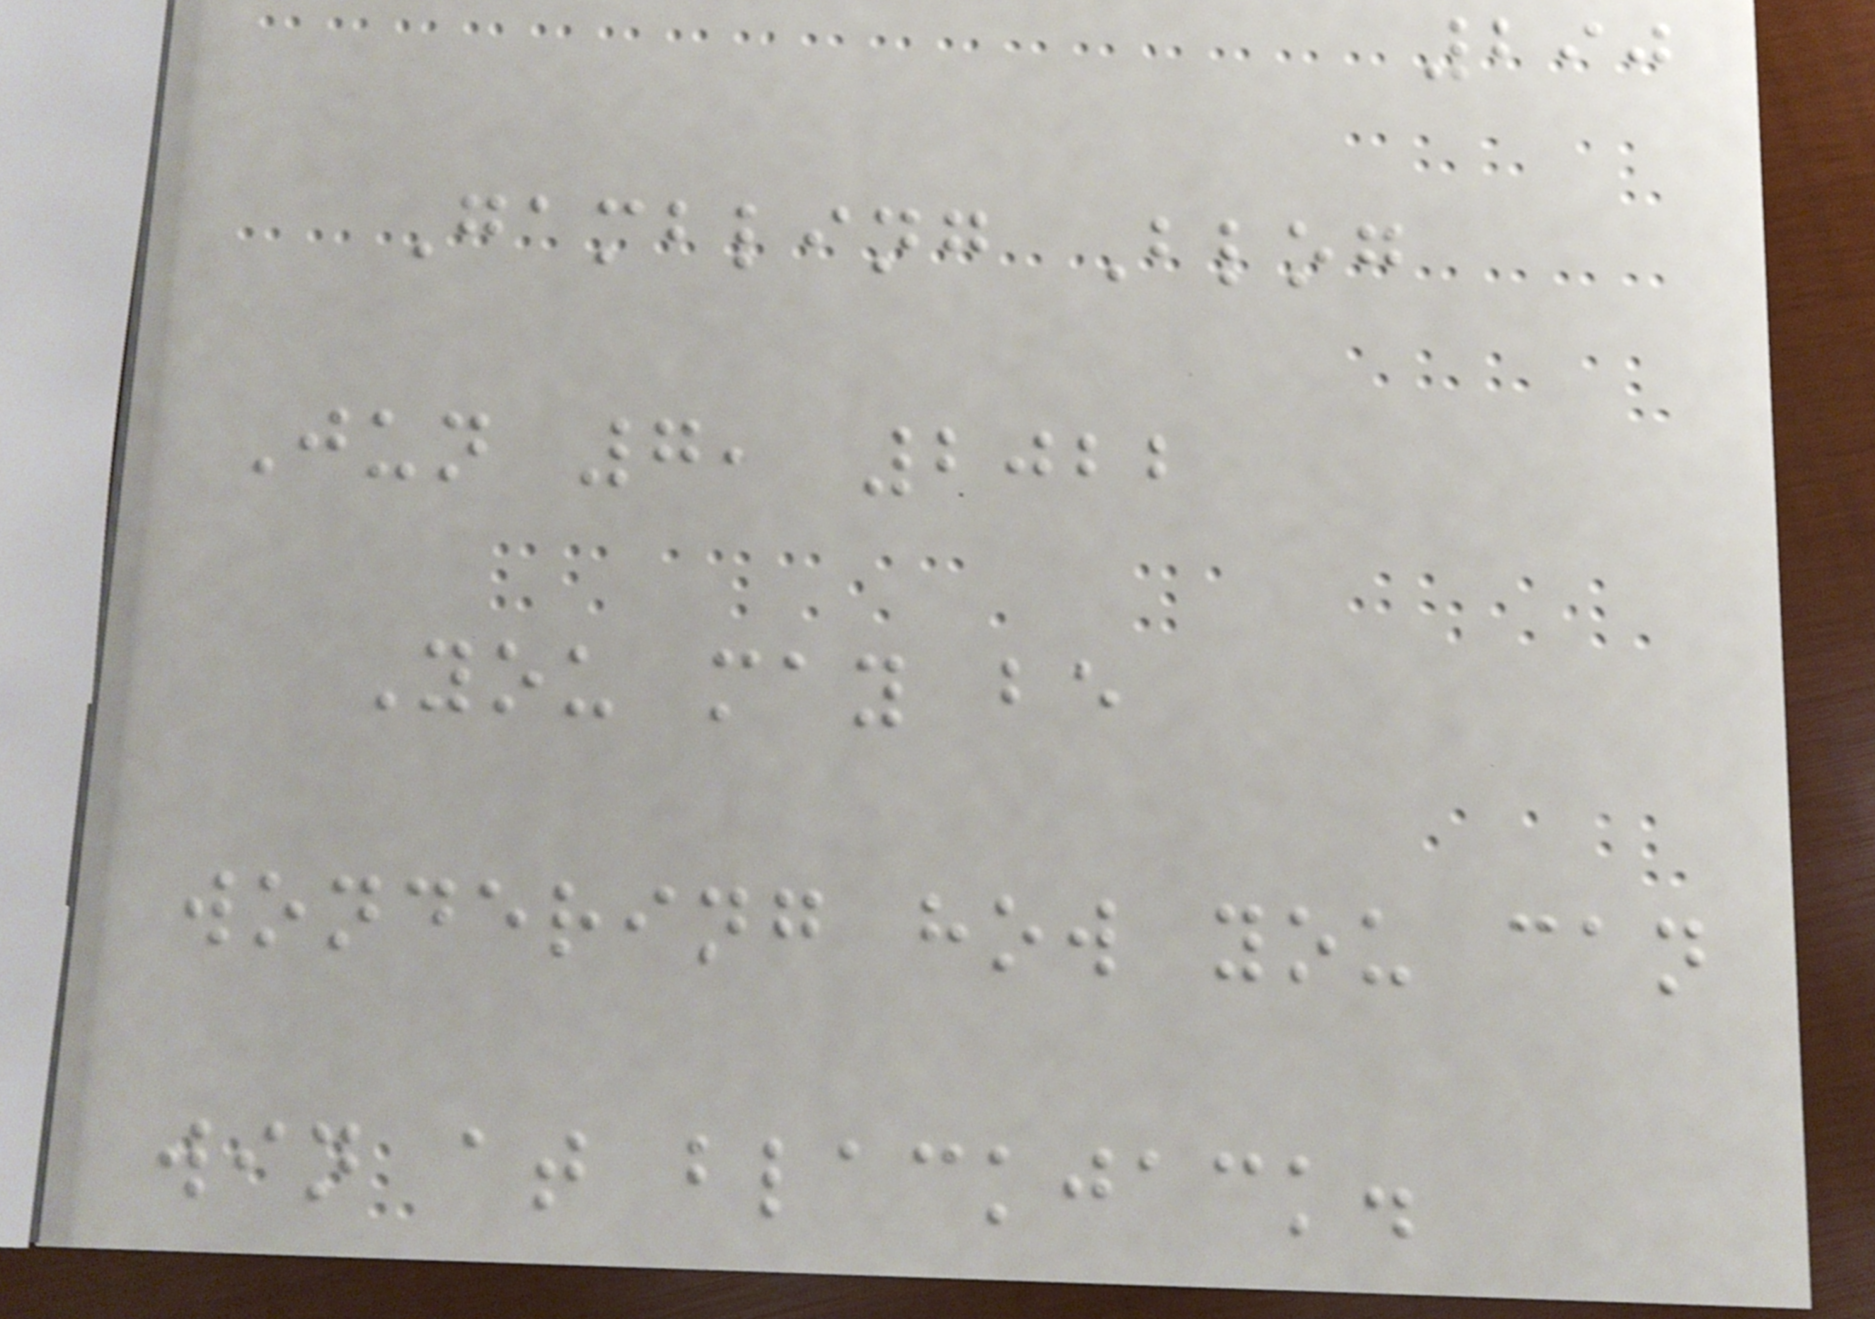290
Gambling Blog
Jun 7, 2022
You may be
wondering how you can
win at blackjack.
